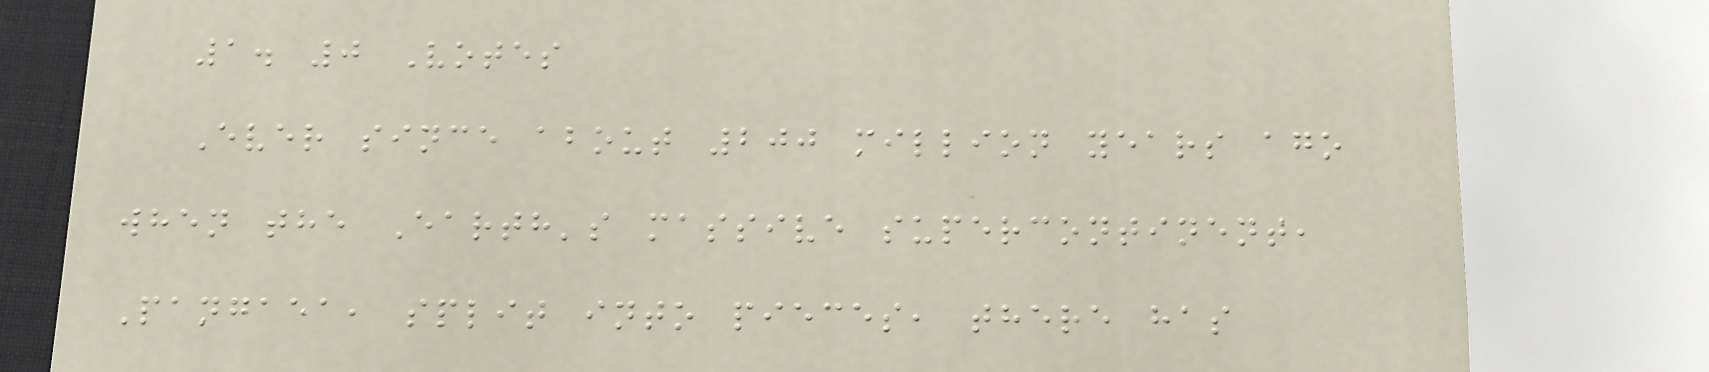1. 0 Votes
Ever since about 200 million years ago
when the Earth's massive supercontinent,
Pangaea, split into pieces, there has
